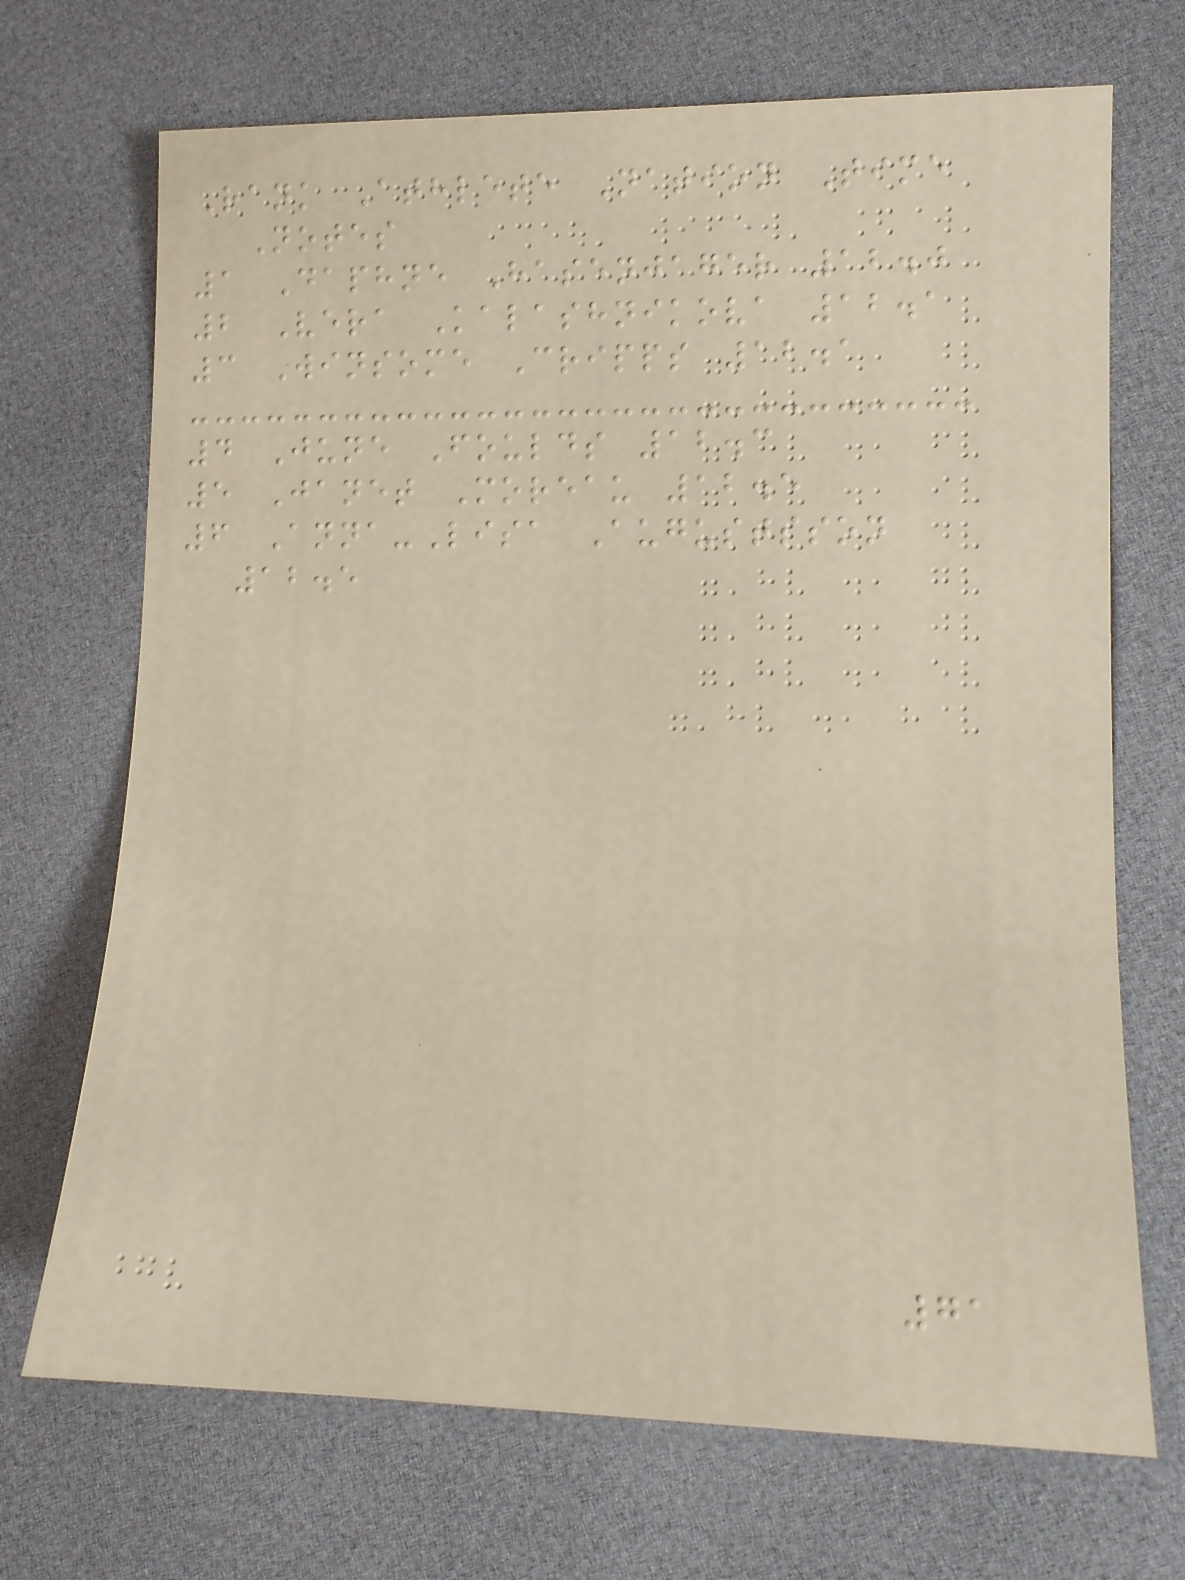Rank Athlete Nation Time
Notes
1 Daphne Hasenjager 12.0
2 Vera Kalashnikova 12.1
3 Winsome Cripps 12.1
4 June Foulds 12.3
5 Janet Moreau 12.5
6 Anna-Lisa Augustsson
12.5
71
